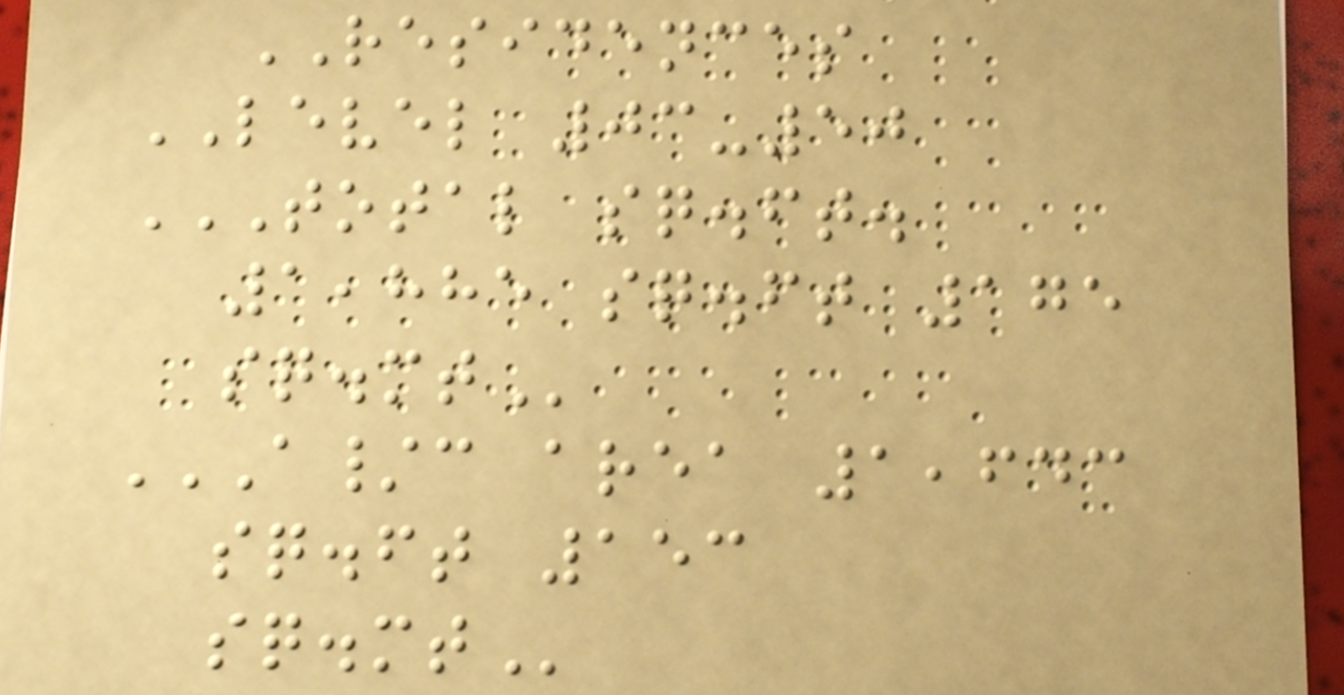RESIDENCES
LEVEL 03-50
TOTAL SQ.FT.
1,885 SQ.FT 175
SQ.MT
A/C AREA 1,643
SQ.FT 153
SQ.MT
